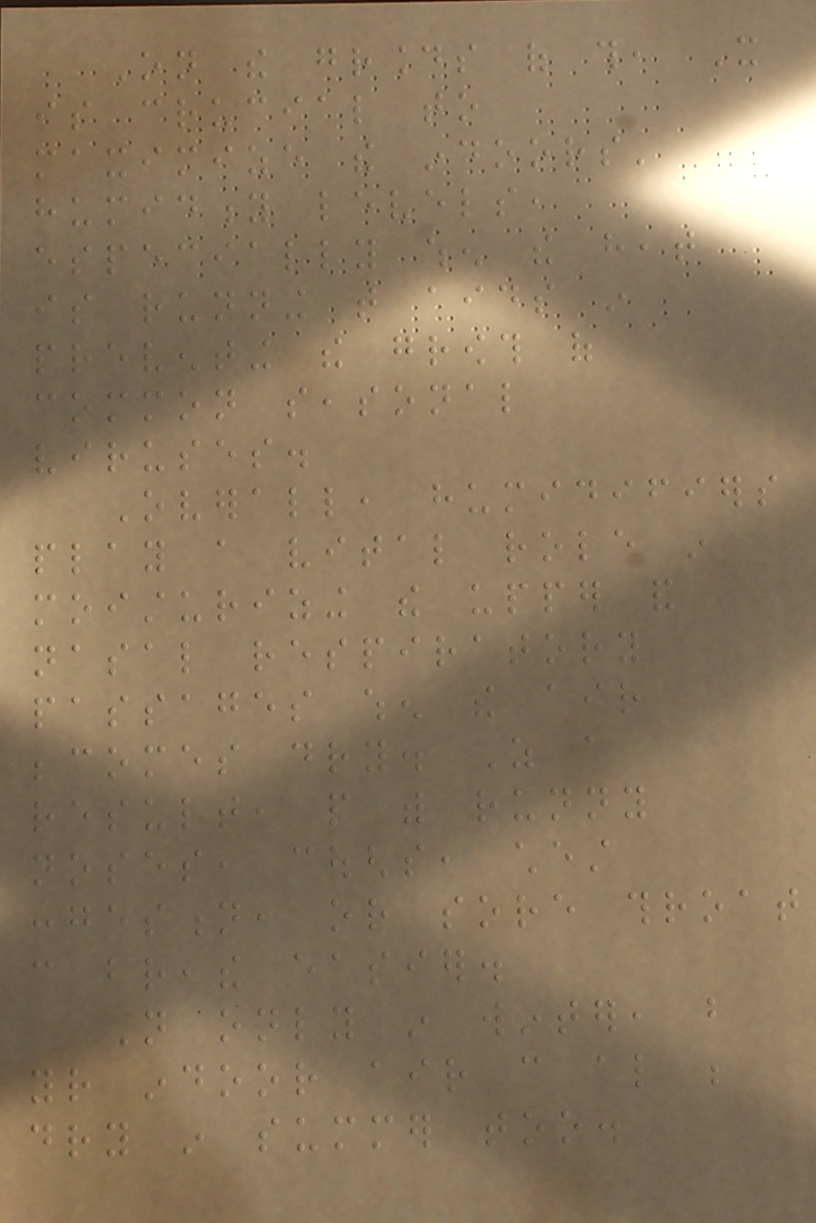On the grounds of this, It
is crucial to
maximize the indoors'
humidity levels,
especially when the heat
is running that aids in
preventing the growth of
common seasonal
viruses.
Overall, humidifiers
play a vital role in
moisturizing the upper and
nasal respiratory
passages when the air
becomes dry. As a
result, people with runny
noses, coughs, chest
congestion, or sore throat
can breathe easier.
Not only in winter, but
your indoor air can also be
dry in summer too.
